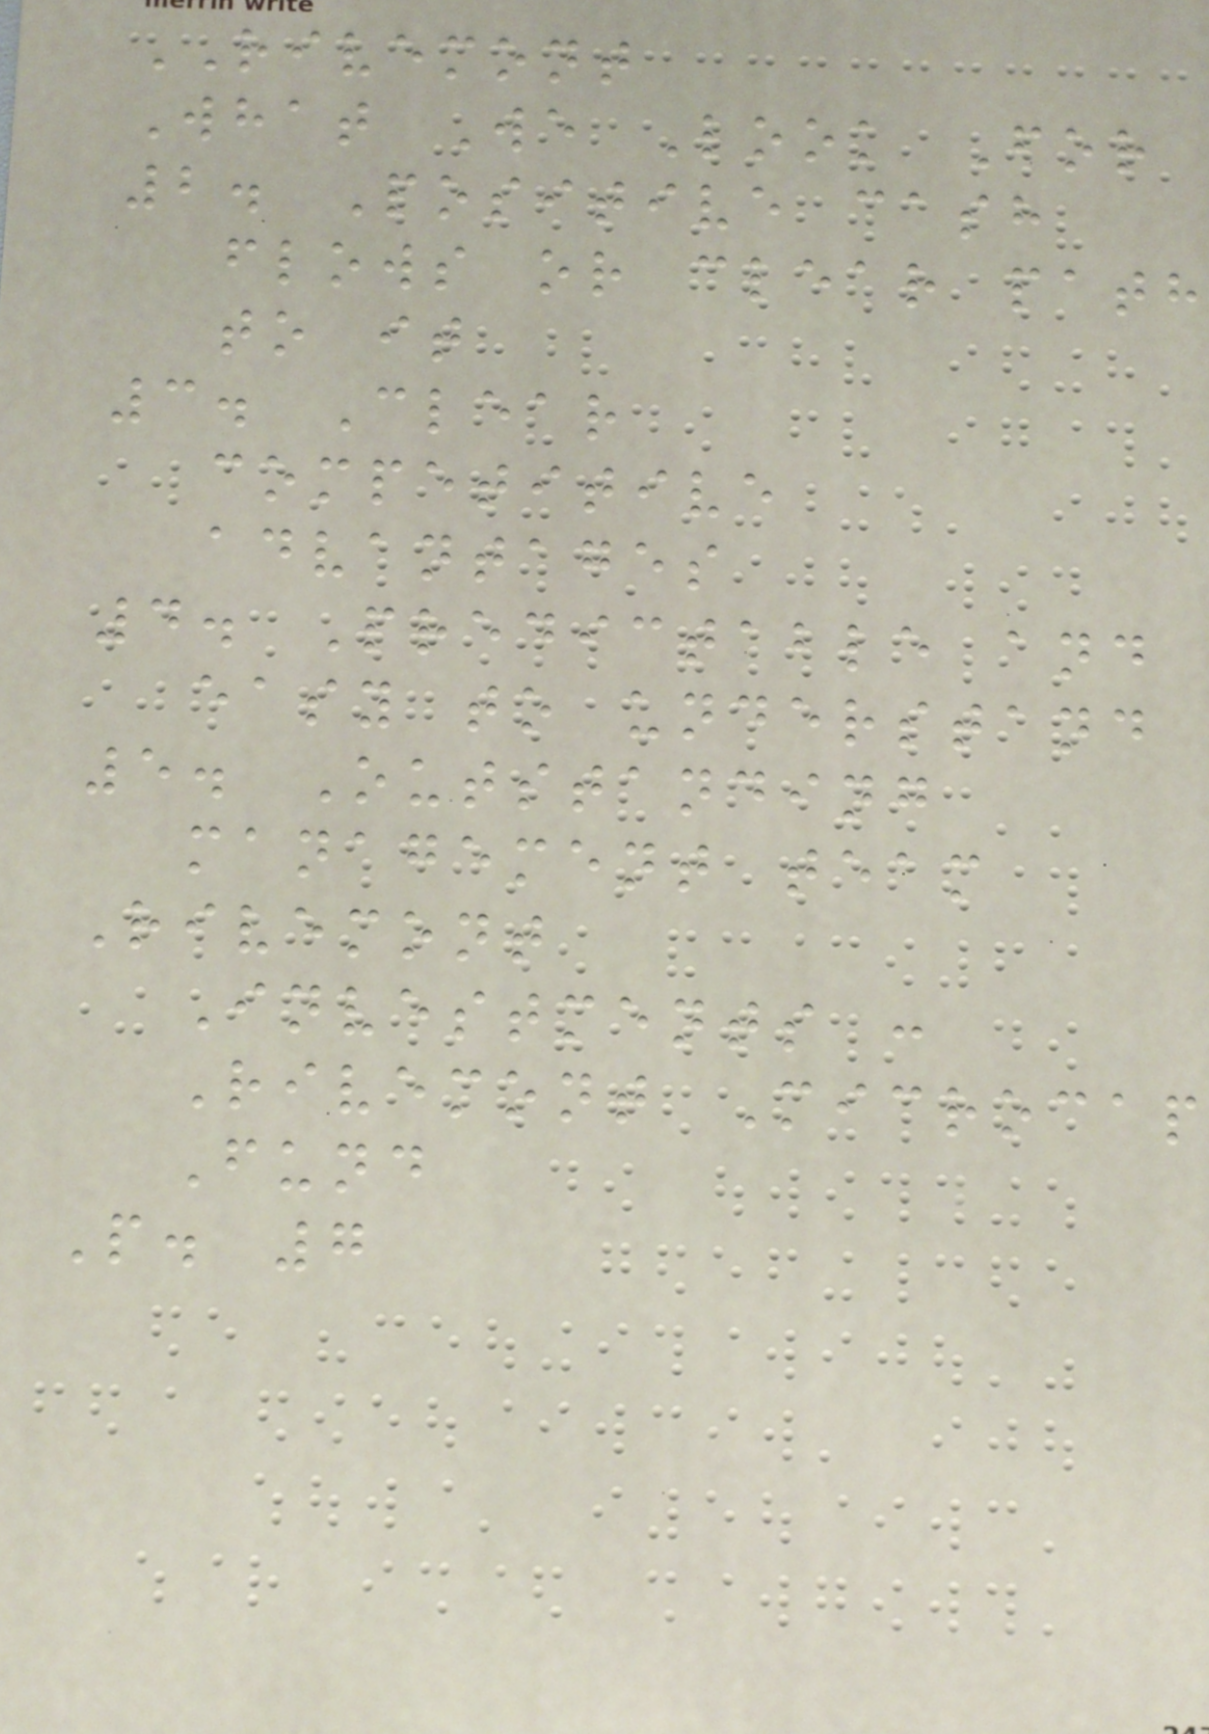RIVEMONT
What We Look For
2. Positive cash
flows or clear path
to it
3. Clear
competitive
advantages
4. Predictable and
easy to understand
5. Outstanding
management team
Rivemont
Investments :
Rivemont Microcap
Fund
P. 7
